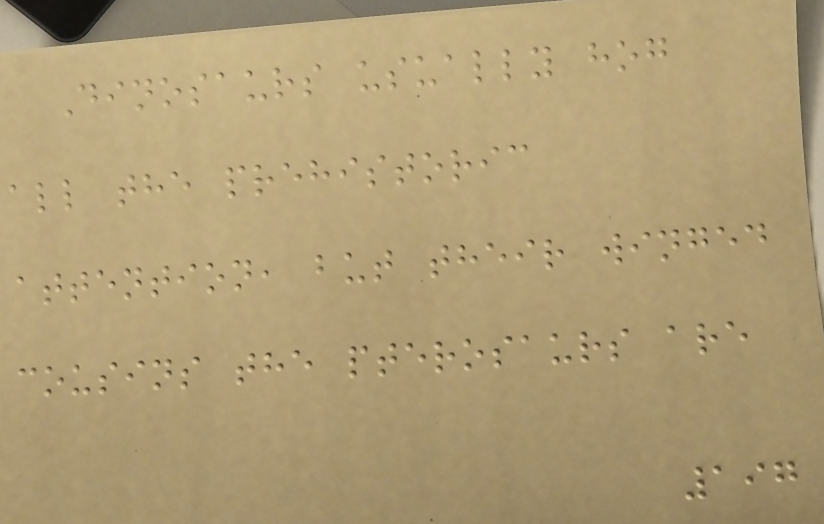Dinosaurs usually hog
all the prehistoric
attention, but their winged
cousins the pterosaurs are
197
